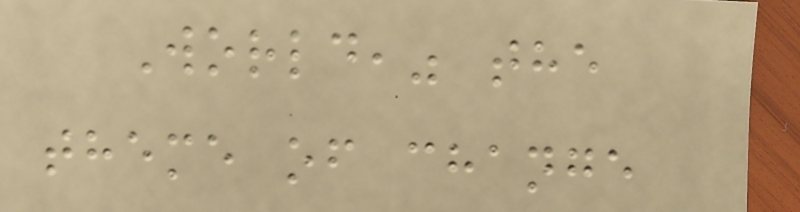World," the
theme of change
